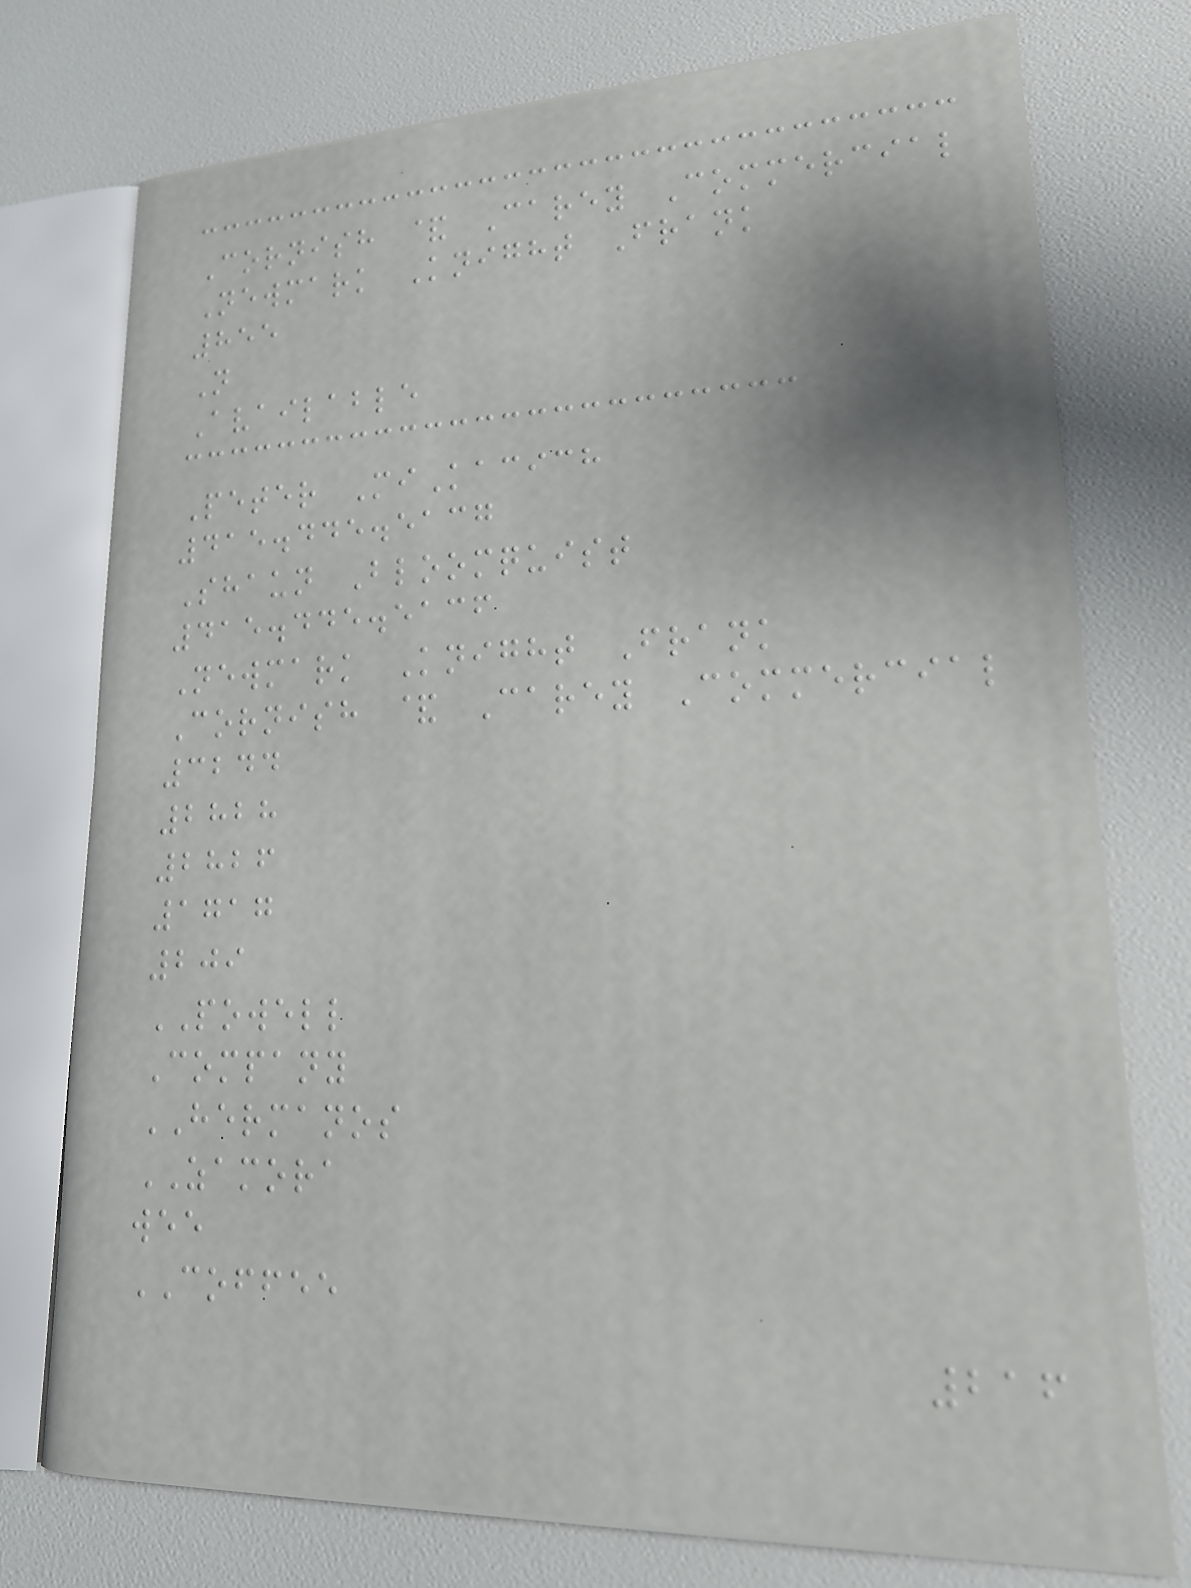Cornish & Carey Commercial
Newmark Knight Frank
855
N
Available
Peter MiKacich
415.445.5137
Shaun Bloomquist
415.445.5136
Newmark Knight Frank
Cornish & Carey Commercial
3244
2828
2826
1717
209
POWELL
Company
HERMANOS
ZAMORA
wee
COFFEE
216
